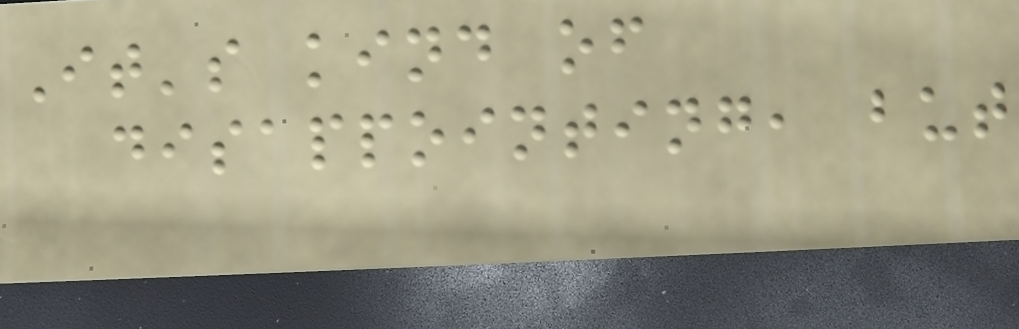It's kind of
disappointing, but
